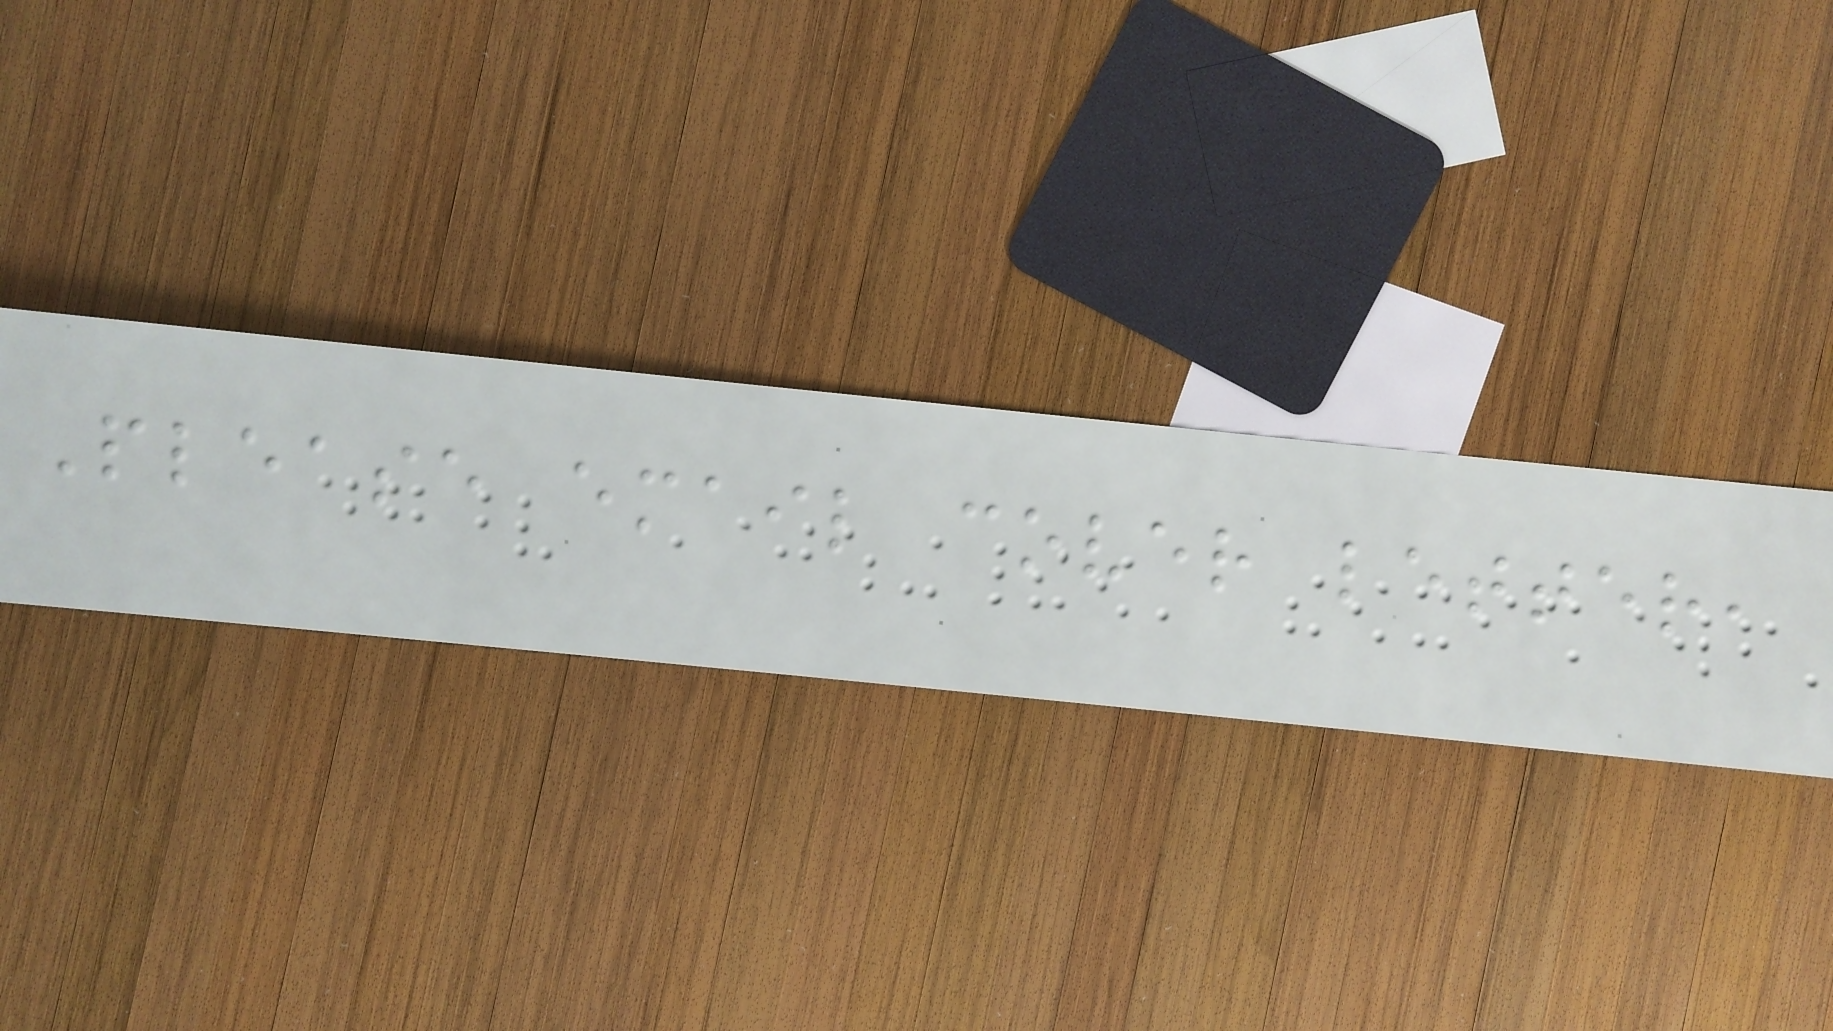Please email cover letter,
